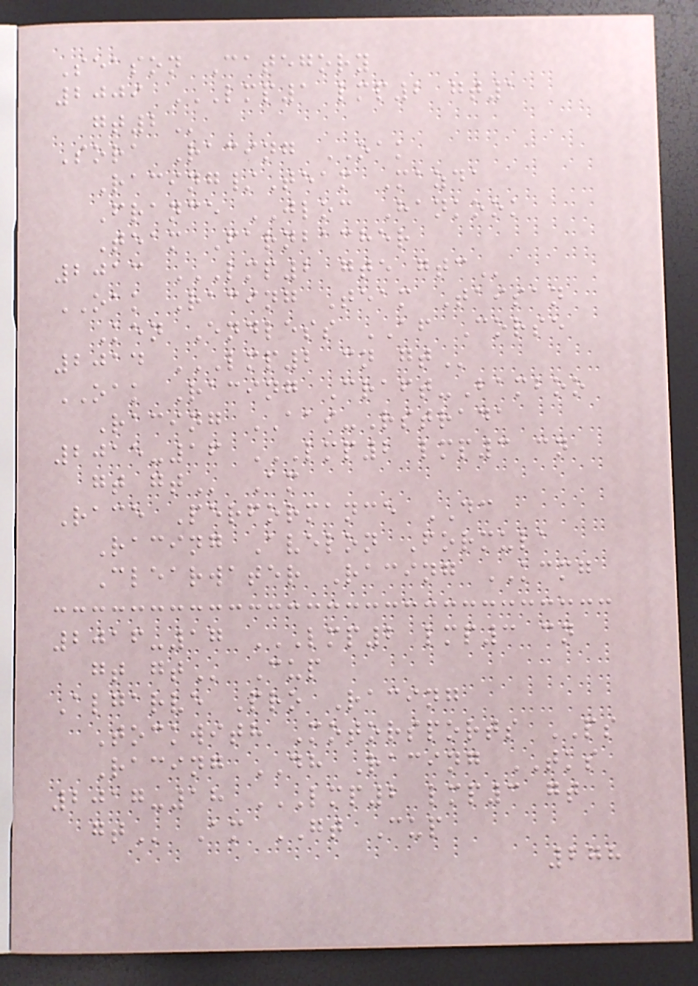Season Category
2009 LMP1 LMP2 GT1
GT2
Sora Racing OAK
Racing/Team Mazda
France JLOC Hankook
Team Farnbacher
2013 LMP2 GTE GTC
OAK Racing Team Taisan
Ken Endless AF Corse
2014 LMP2 CN GT
OAK Racing Craft-Bamboo
Racing AAI-Rstrada
2015-16 LMP2 LMP3 CN
GT GT Am
Race Performance DC
Racing Avelon Formula
Clearwater Racing KCMG
2016-17 LMP2 LMP3 CN
GT GT Cup
Algarve Pro Racing
Tockwith Motorsports PS
Racing DH Racing TKS
2017-18 LMP2 LMP3 GT
GT Am GT Cup
278
